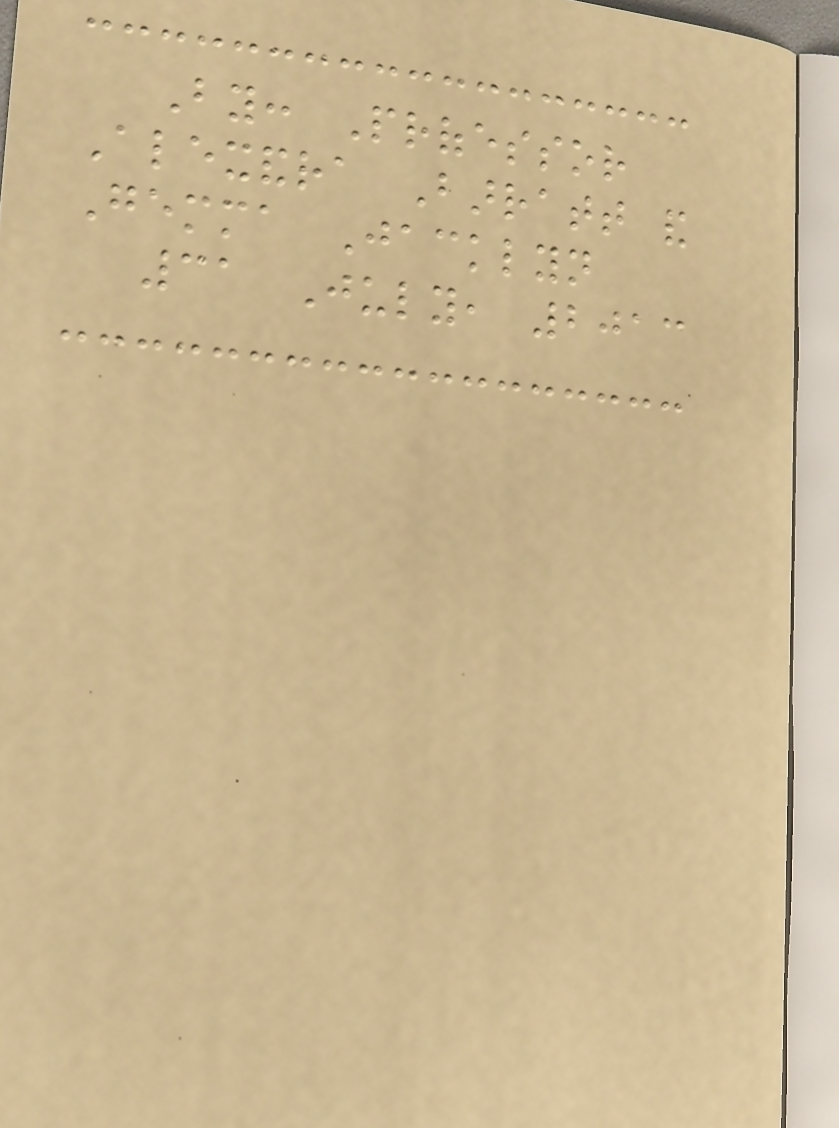By: Professor
Alexandra Barratt and
Gemma Jacklyn
31 July, 2013
